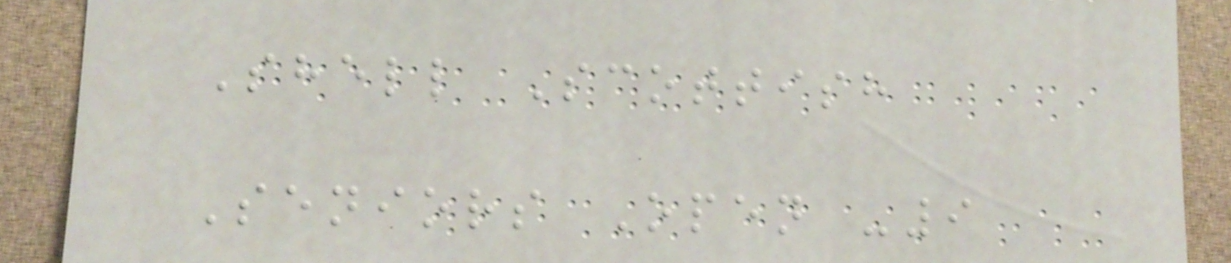Shell Scottish
Seniors Open -9
